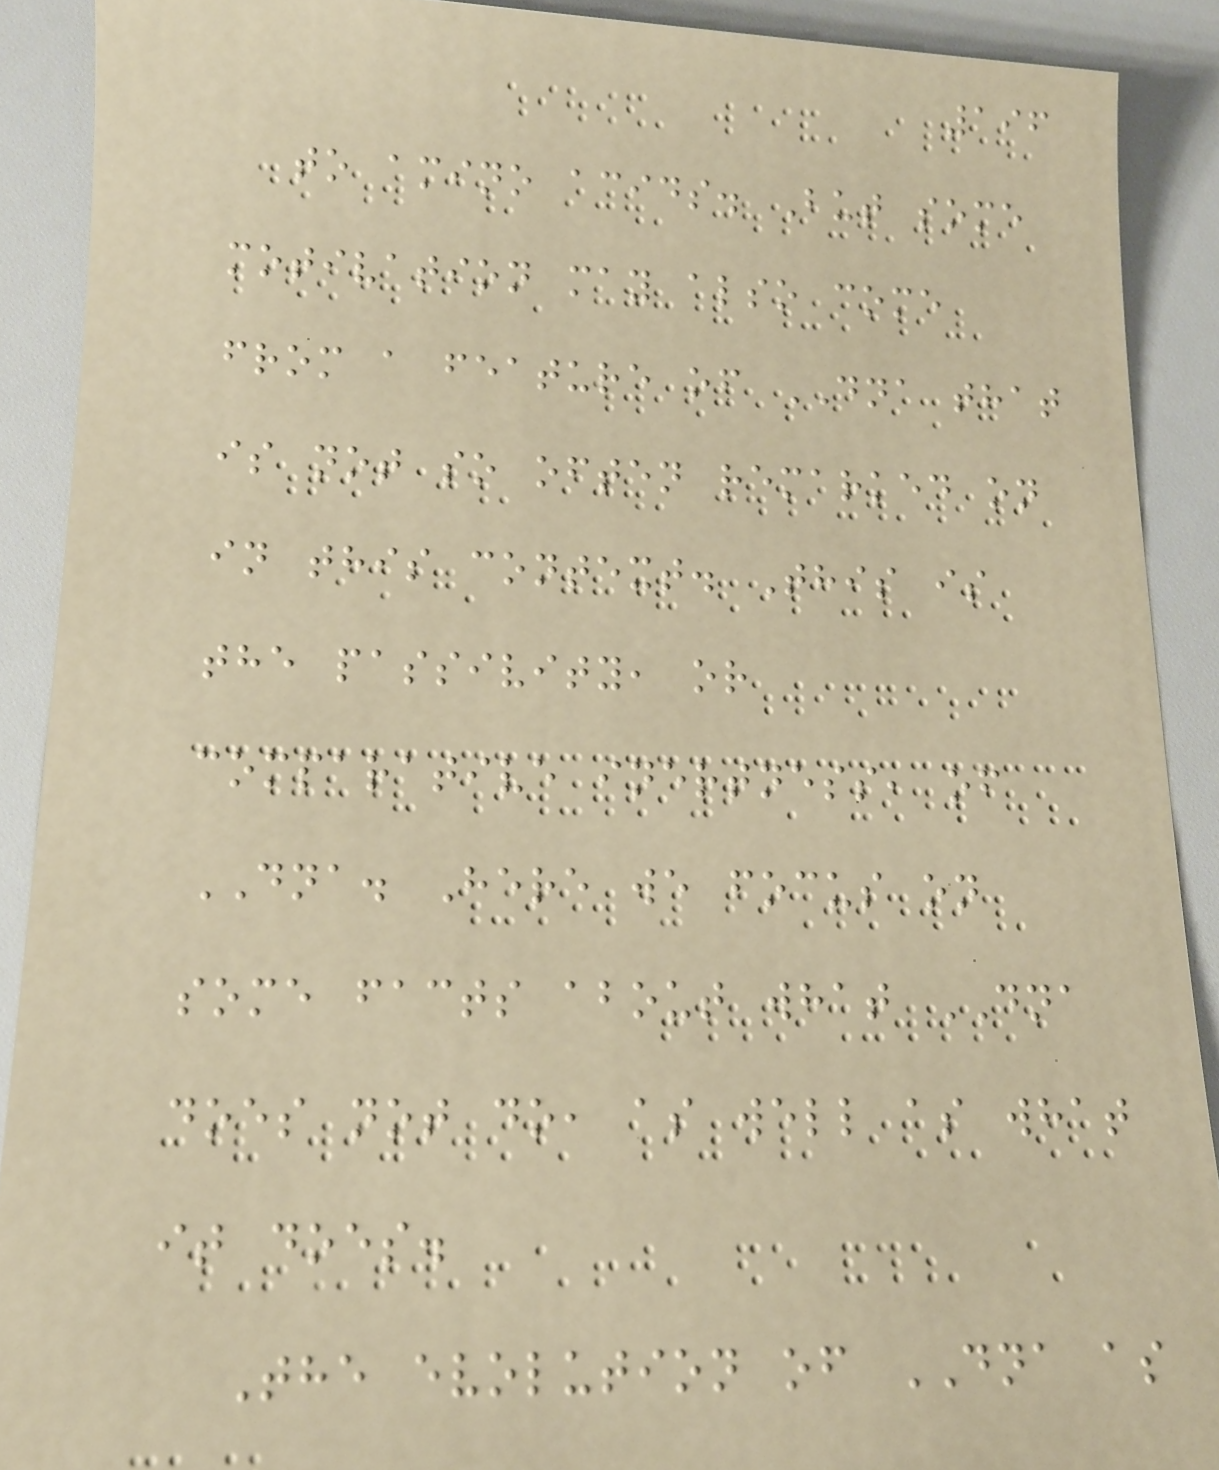196
to amino acids. But some
motivation may also come
from a feature of DNA that
is not so often remarked on
in this context. This is
the passivity, or
comparative inertness, of
DNA. Here we focus on
some facts about what DNA
does not do, as well as what
it does.
The evolution of DNA as
